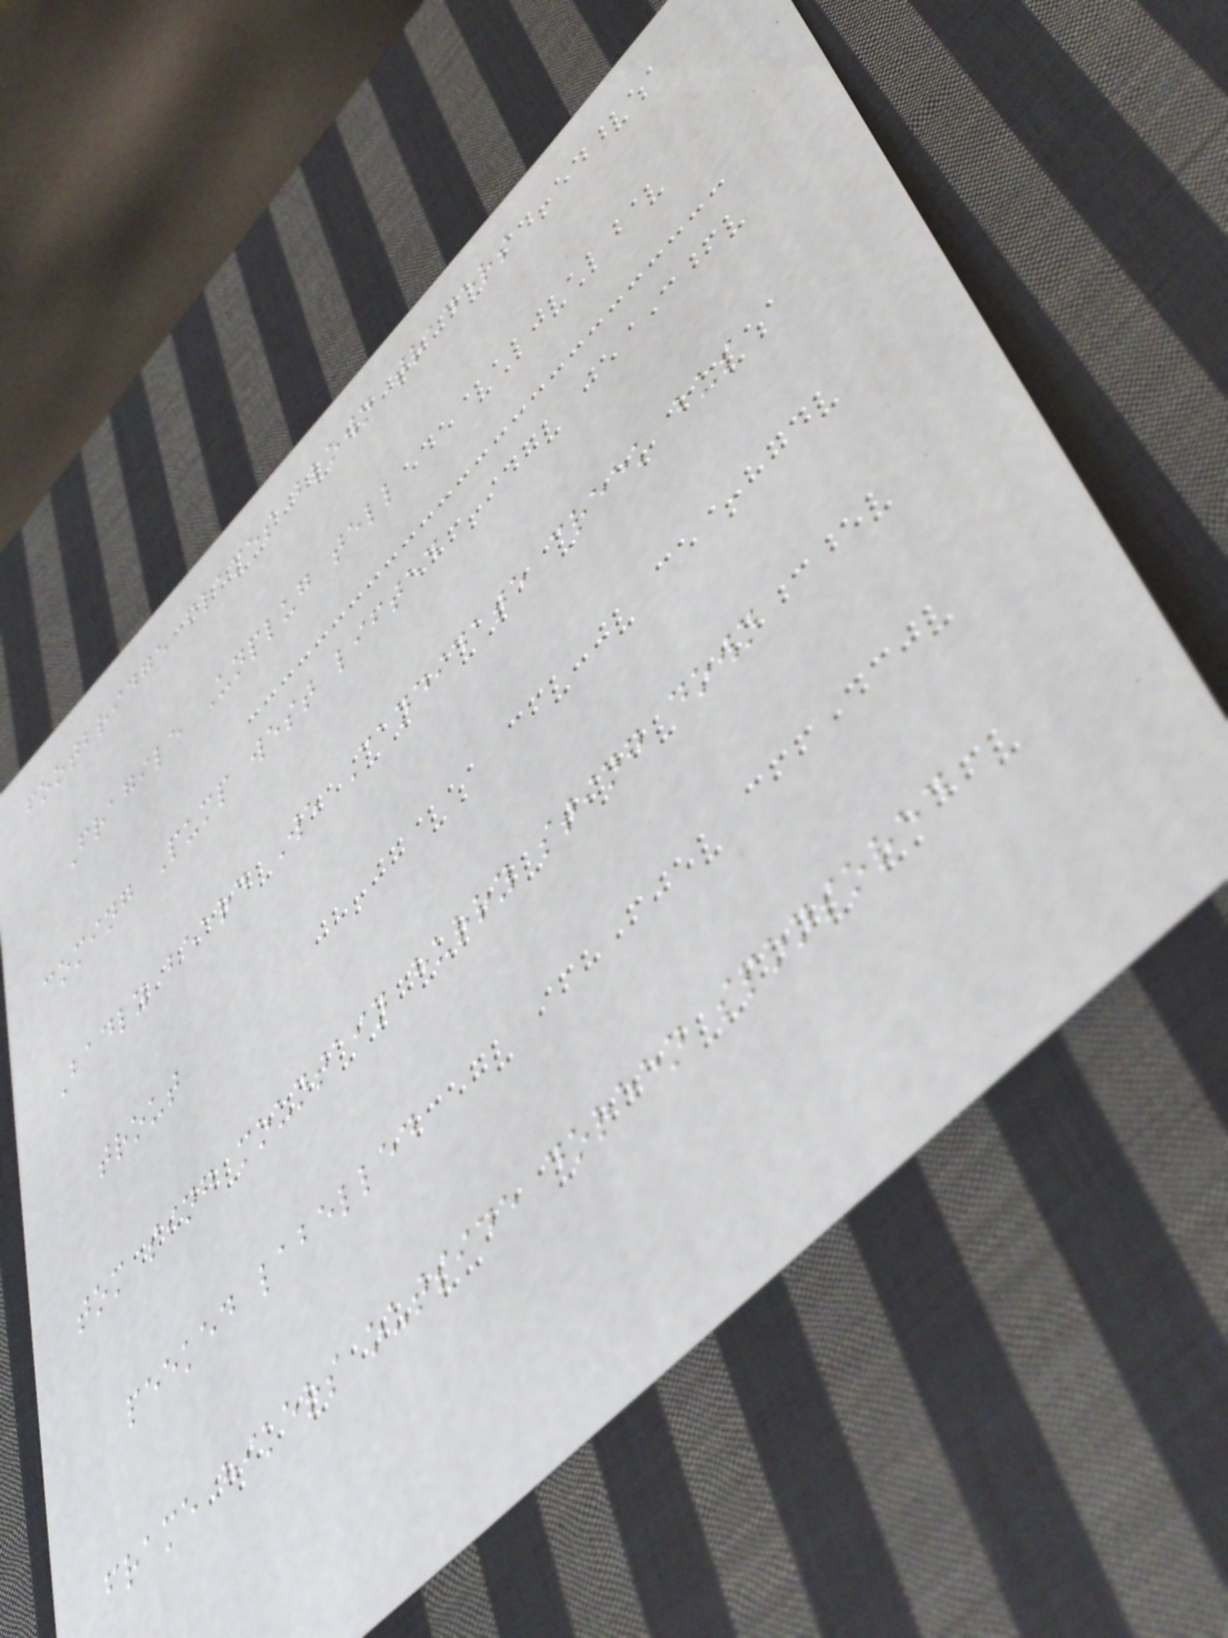footbridge flames blown traders
Fragile Unplug tell
coming Pump west lifted
Badly beard We Candidate creek bus
trout
tom sing mountain hurry sting down
peeked labelled
frame hikers outside doreen sponsored
